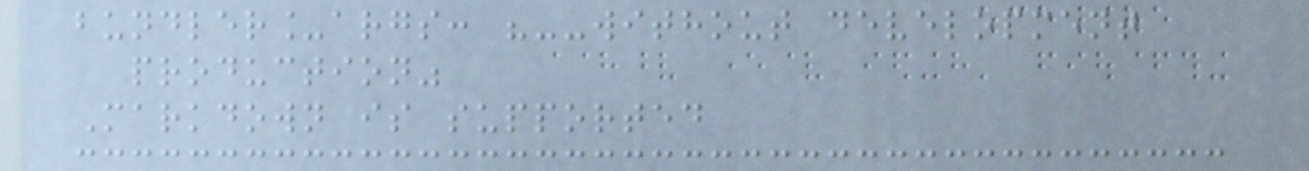bundler_args: "--without development
production"
Markdown is supported
